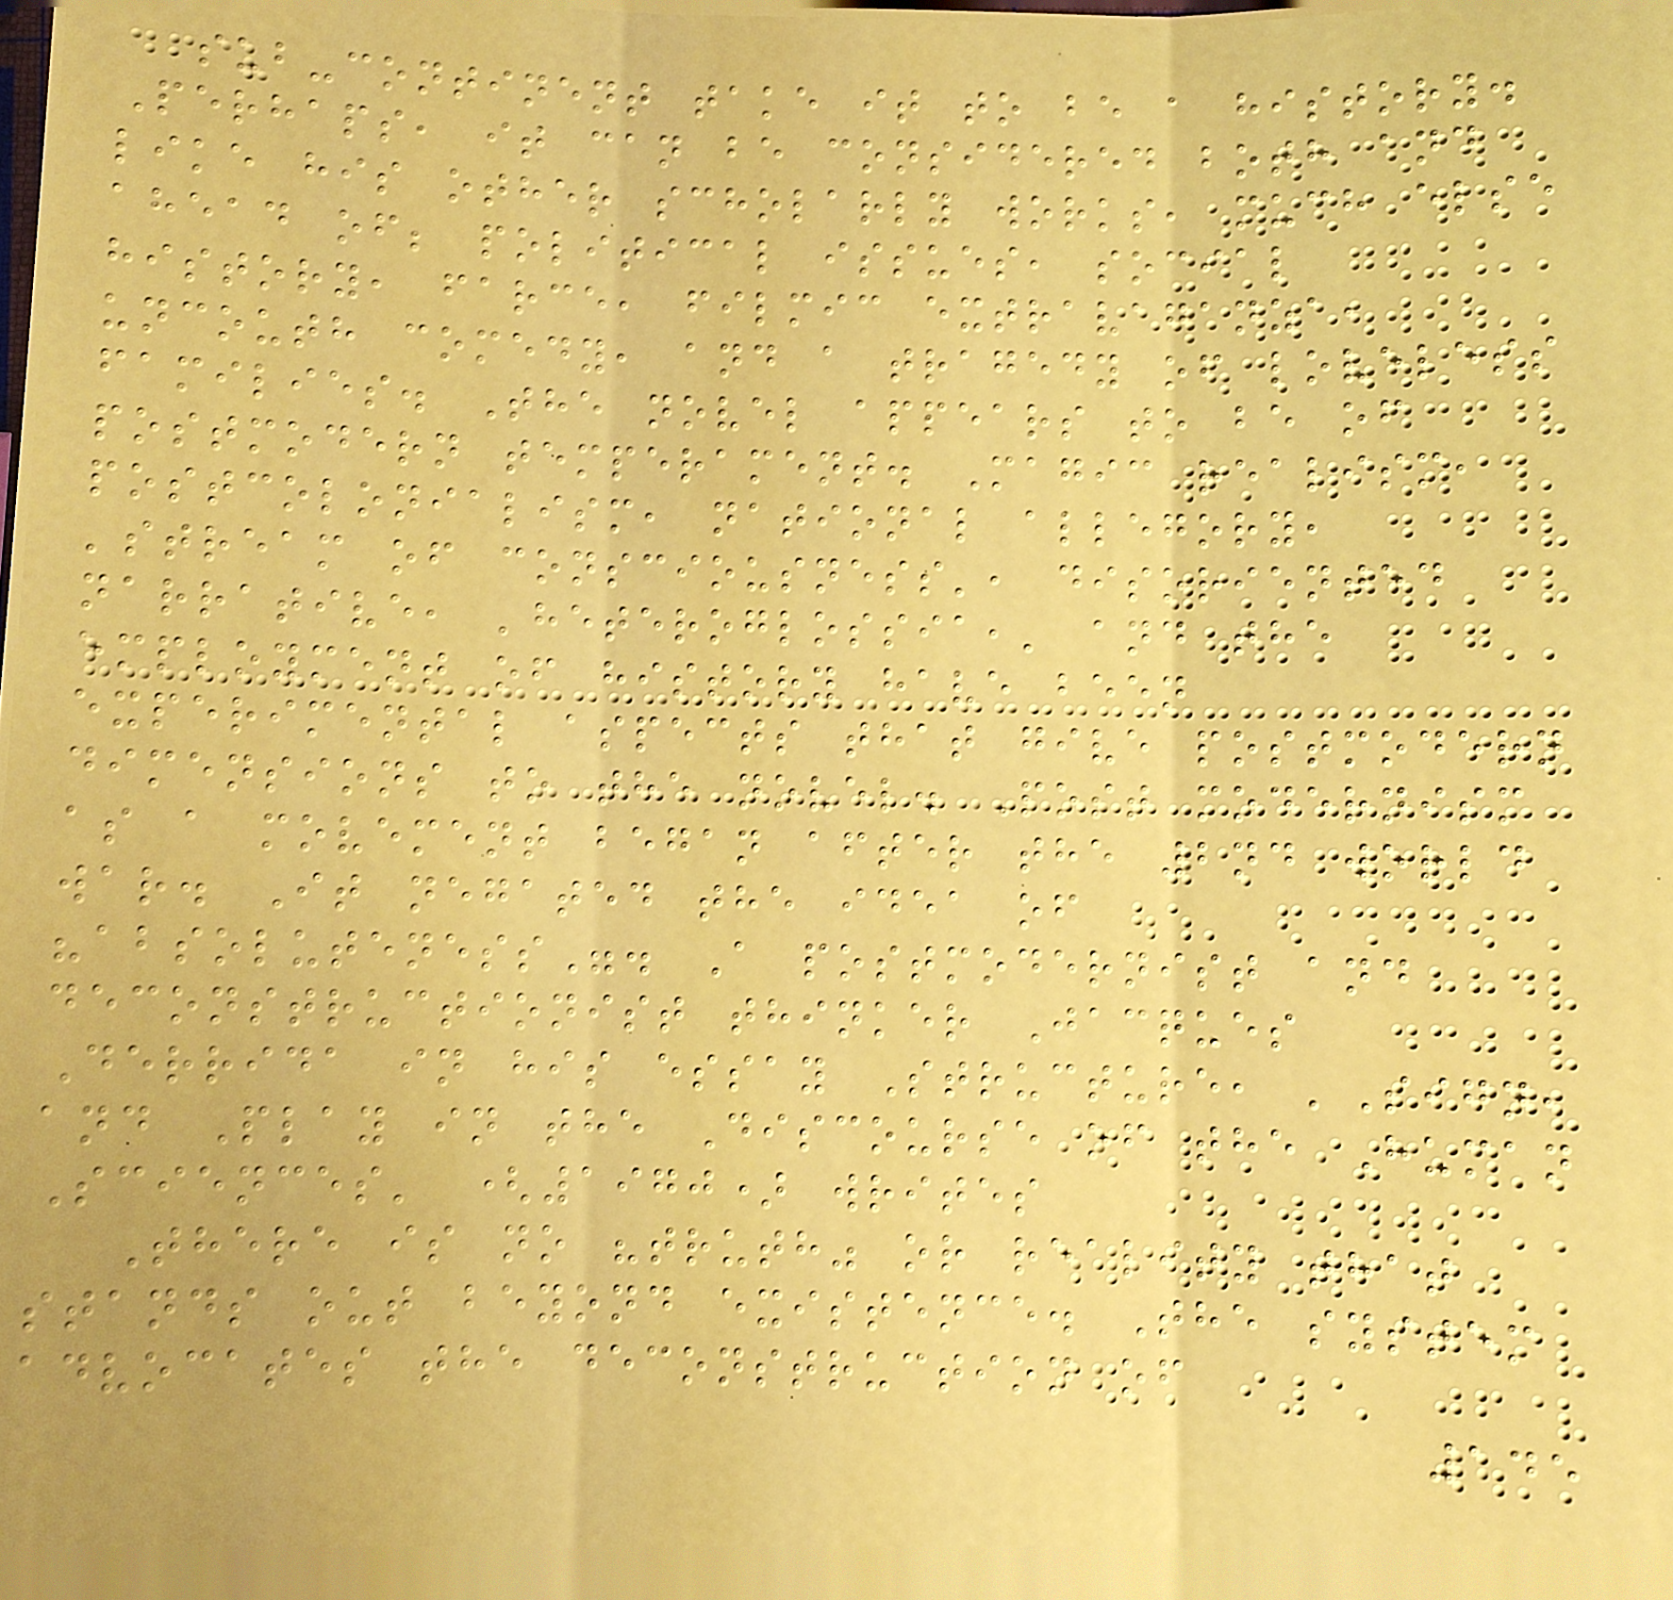sub-continent take it to be a history.
Perhaps, it can be considered both and
like his other scholarly works, much else
ahead of; political issues, social
history, farce, filmic extravaganza,
uncouth comedy, and a tragedy of loveless
families. The novel appears to be of
postmodern temperament. Magic realism,
postcolonialism, national allegory,
'stream of consciousness', disoriented
narrative, 'heteroglossia,' and the
employment of history have been
experimental aspects that give postmodern
dimensions to the novel. Post modernism
as a movement began after the 2nd world
war. It negated the idea of
"absoluteness". A postmodernist and
deconstructionist thinker Jacques
Derrida in his essay Structure, 'Sign,
and Play in the Discourse of the Human
Sciences' (1970) writes
There is no "truth" or reality that
stands out beyond existence. The system
advocates the deconstruction of
145
